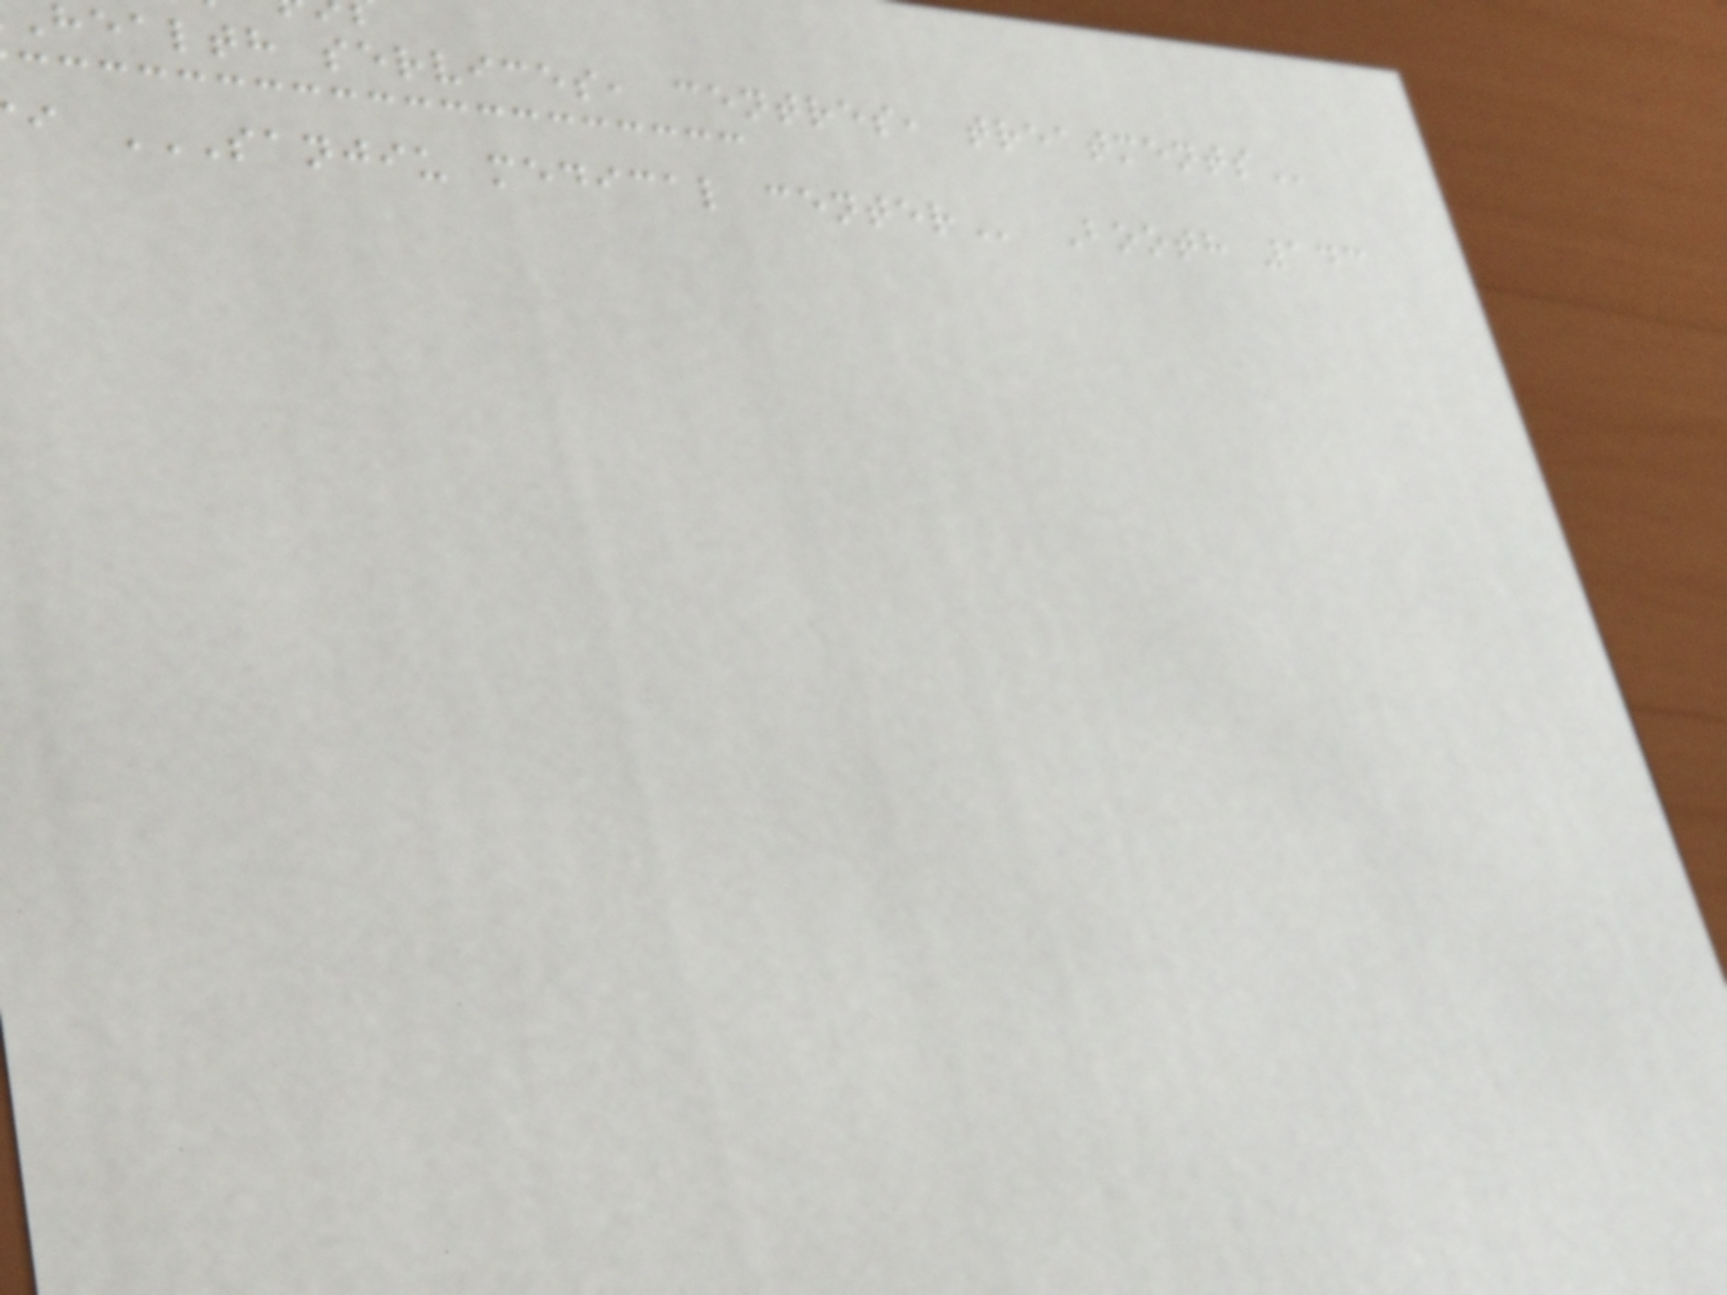health services, centres,
i SANJIU MEDICAL CENTER Booth 143
